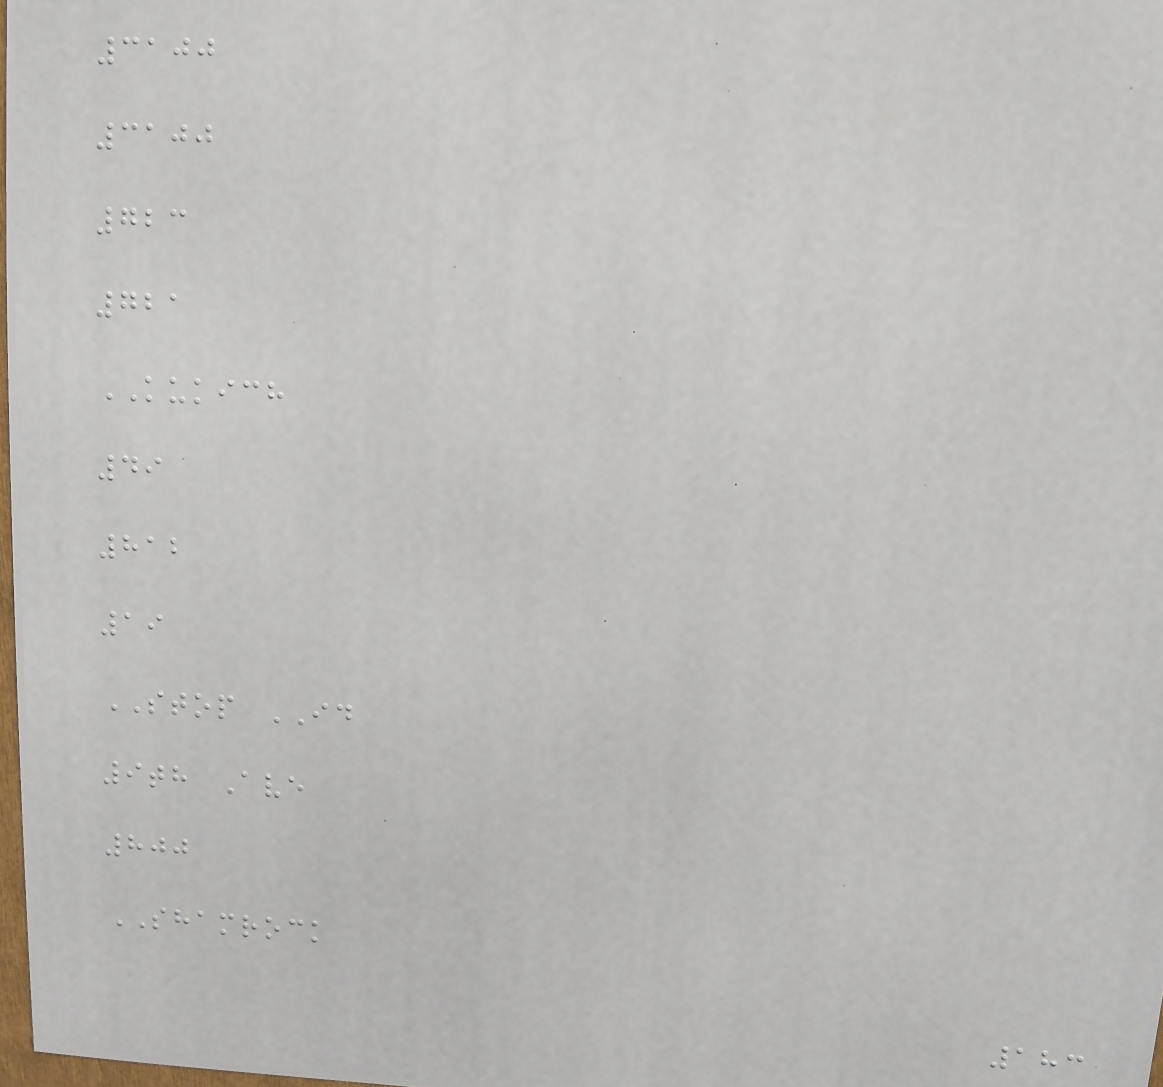3100
3100
723
721
KUKICH
49
812
19
STOP ID
9th Ave
800
SHAMROCK
183
